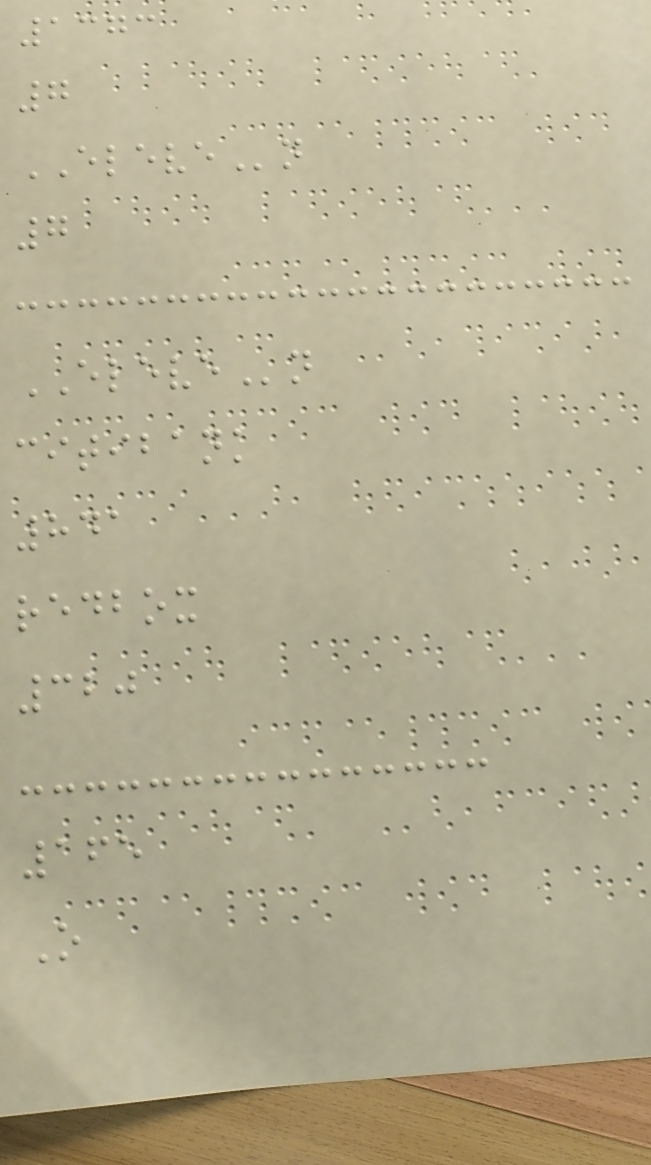1373
7
ELEVEn
7
ELEVEn
citibank
841
redbox
320
165
O
